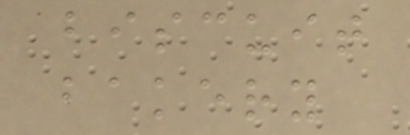biscuit
bakery
